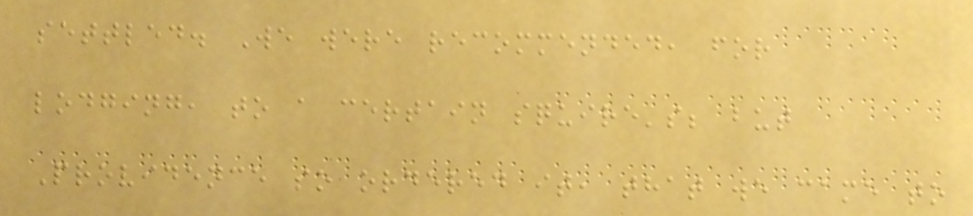settled. We were recommended, for
lodging, to a certain squire's; but
Providence so ordered it, that we came to
